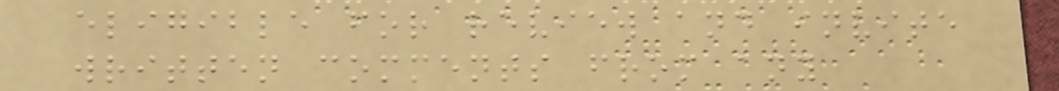eligible for review and invite
written comments from any
